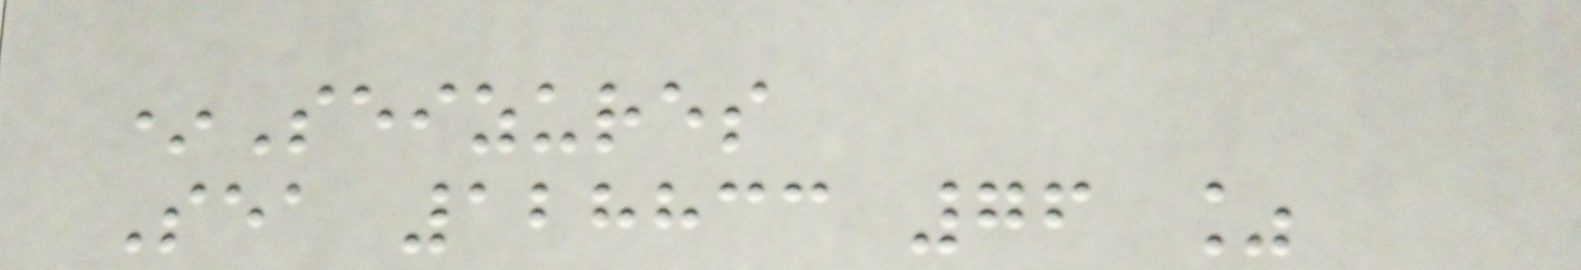*Seizures
Sea 128833 76 %
